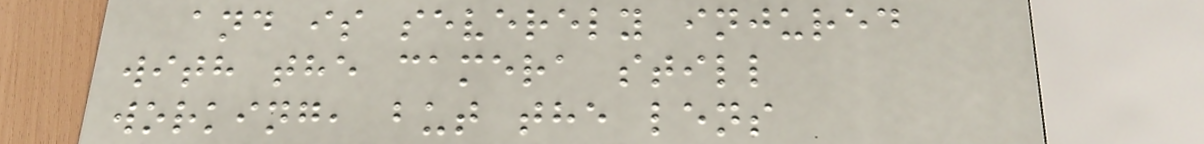and is severely injured
with the camera still
working, but the lens
